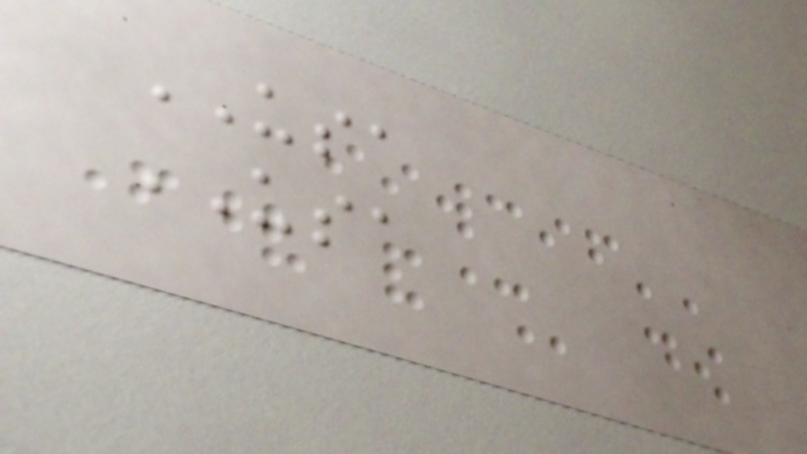USA
USA
